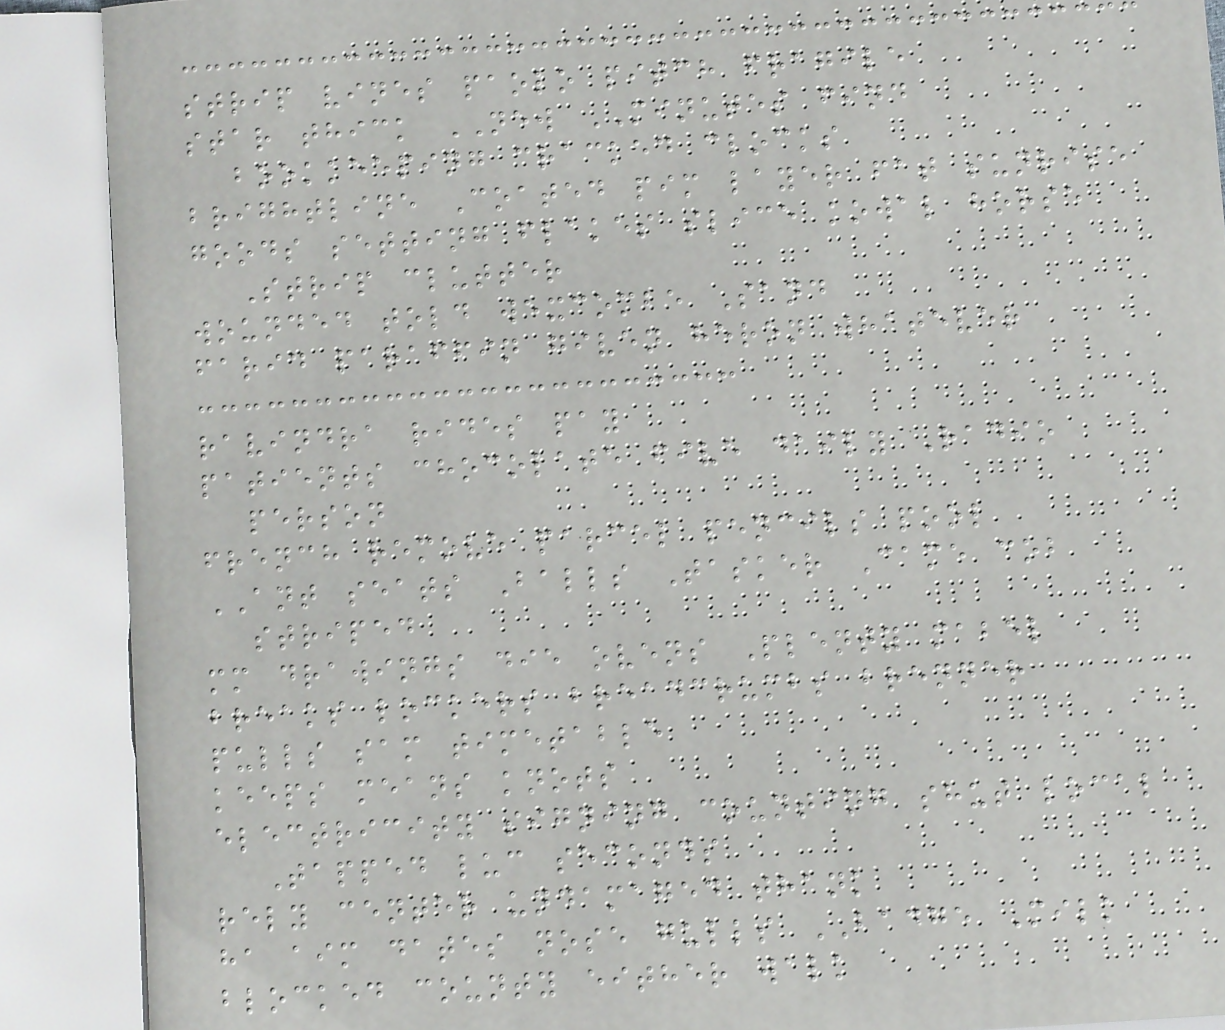strip vines paolo pitch fragile
star thick NEW MINUTES find
bookkeeping cracked clocks
brightline Coated pim layer fat sunrise
goods setting flakes slice kowal horse
Strip clutter
wounded told wexcombe Sand
farid paraffin given heron whatever
ravindra rides pay
patients chocolate five daily Radio
person
french remove parcel pencils pool
ANT seats Balls Tasker Came cob
striped
mm drawings die ovens Plenty mabel
breaks lockers breadcrumbs brenner
pulls sam timetable
keeps means knots
electricity signing counting shut local
Tapped luc seconds
rely center undamaged thank
ha aim dates nose gulls BADGE Milk
blocked county either walk
